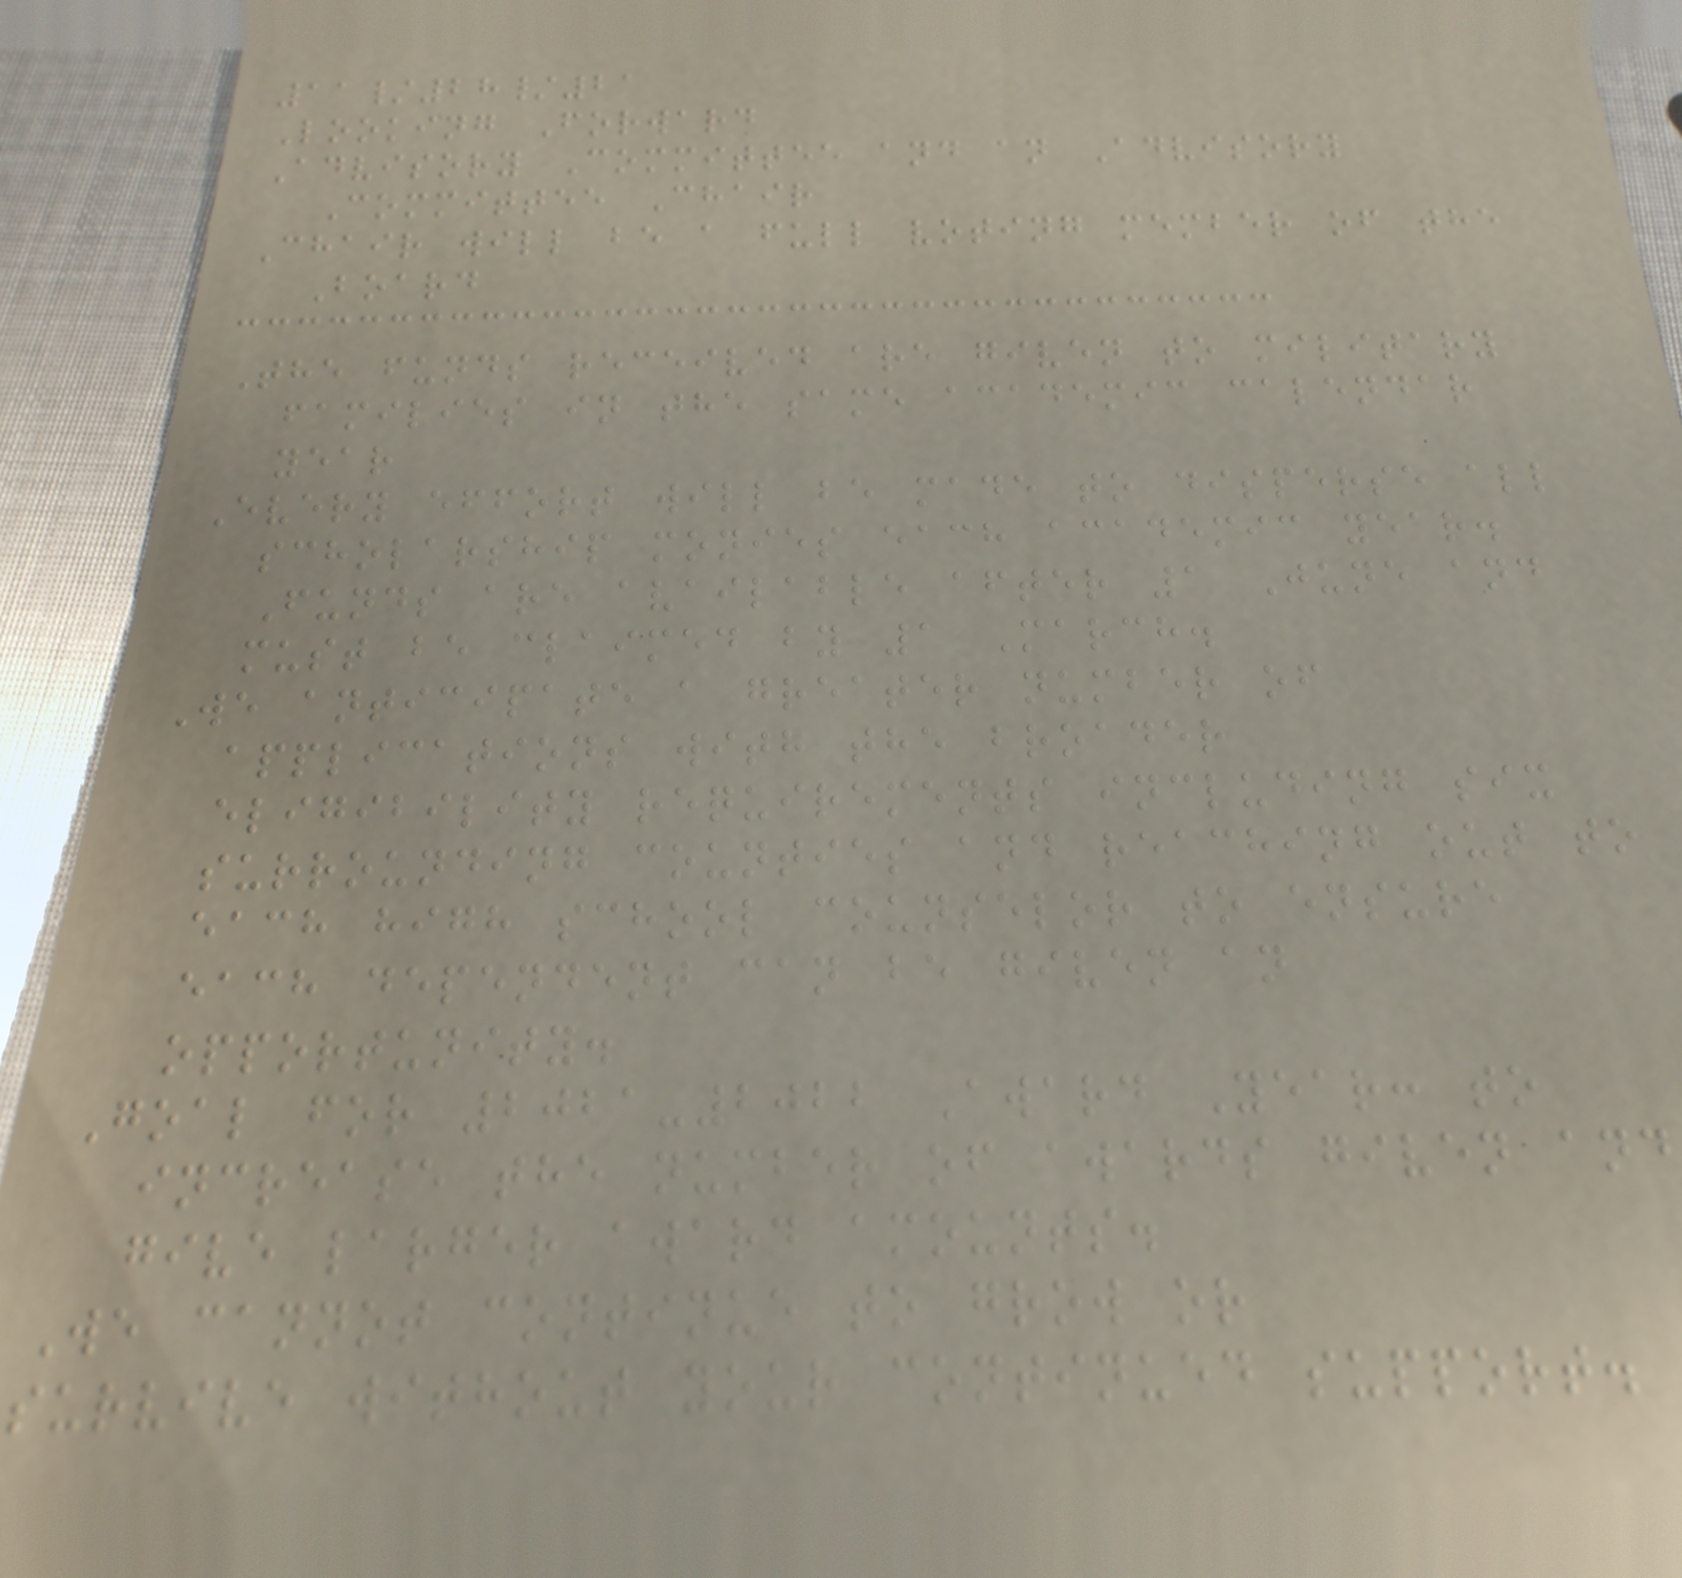11/28/21
Looking Forward
Advisory Committee and an Advisory
Committee Chair
Chair will be a full voting member of the
Board
The funds received are given to military
families in the same academic calendar
year
Every effort will be made to disperse all
scholarship monies each academic year.
Funds are available after 1 June and
must be claimed by 1 March.
We anticipate a greater number of
applications with the broader
eligibility requirements including six
surrounding counties and reaching out to
each high school counselor to ensure
each dependent can be given an
opportunity.
Goal for 2021-2022 Award Year: to
increase the number of awards given and
give larger award amounts.
We cannot continue to grow or
survive without your continued support.
